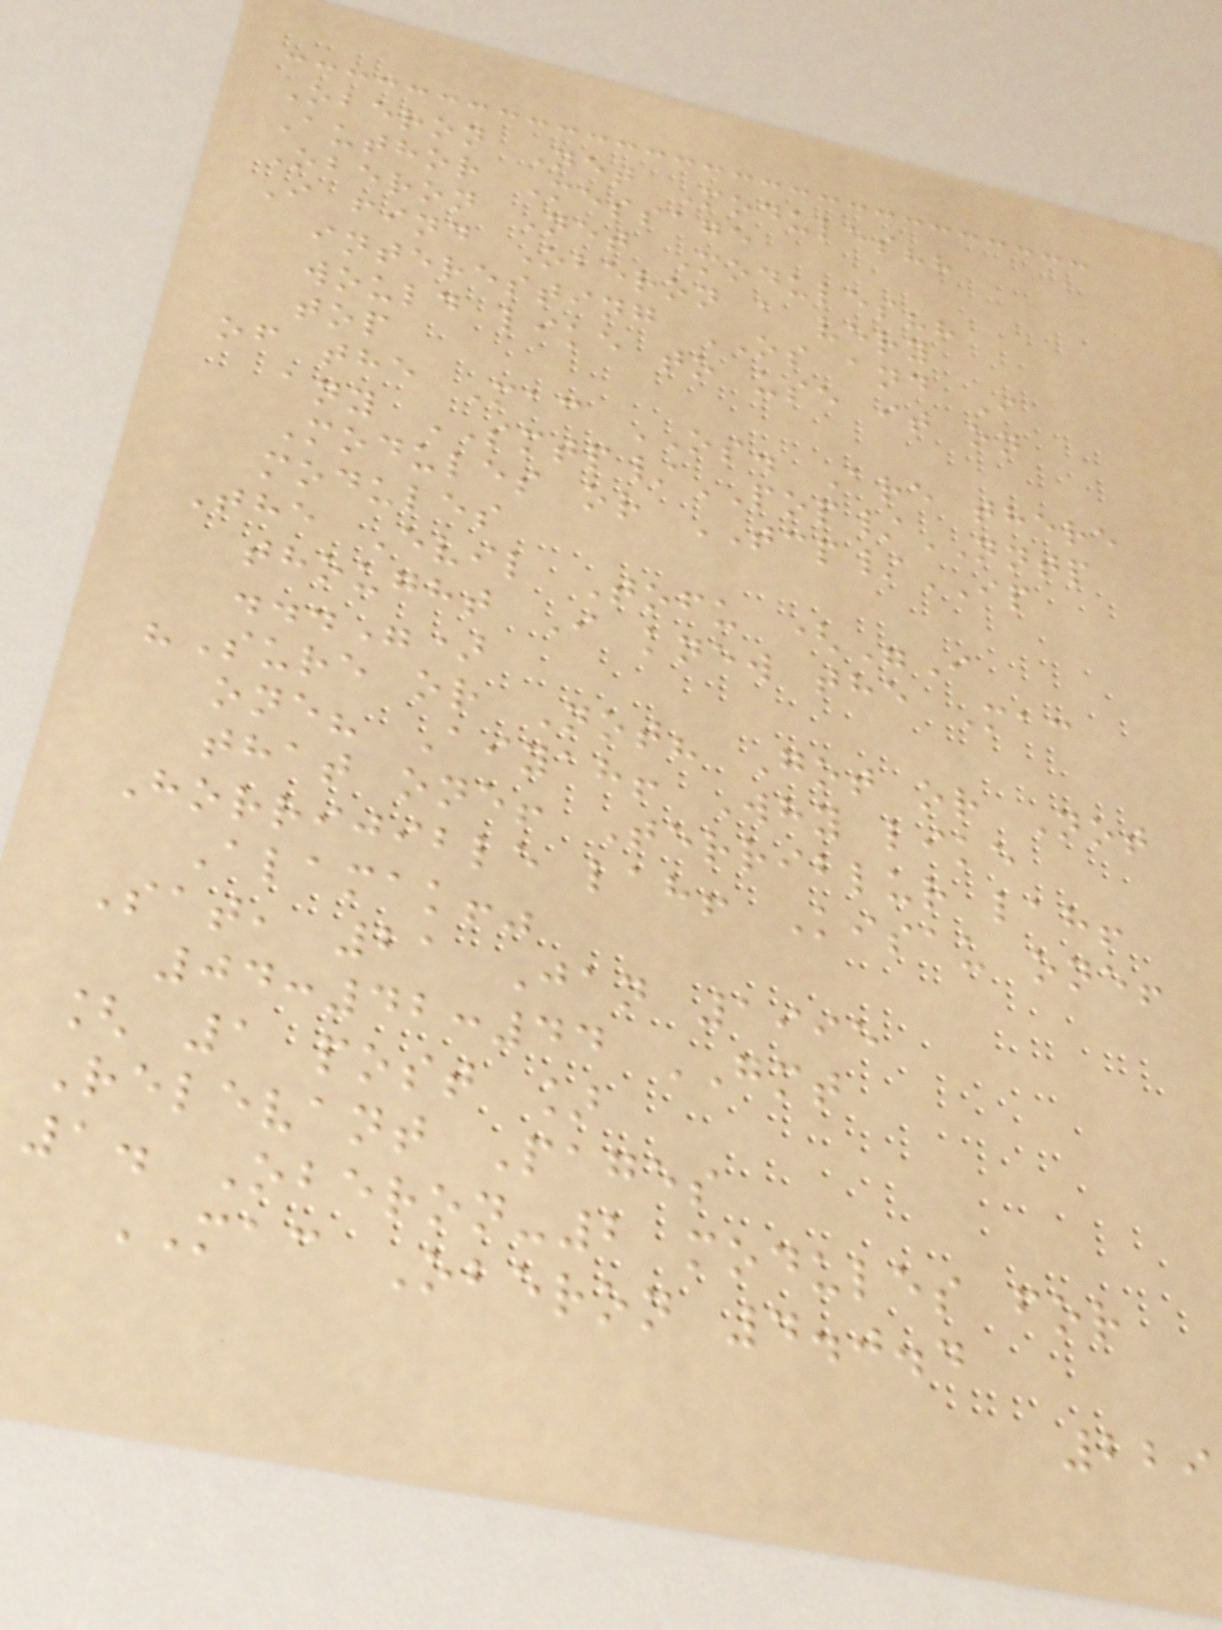Oberon Net Modules??
Author Message
Oberon Net Modules??
I find Oberon a very
interesting OS and I
would like to use it on
top
of the Mac OS. Are there
any SMTP/POP/NNTP
Modules or TCP/IP
modules
The Evil Tofu ("I
thought I knew the Mac
...")
"Sure or Not? Got or Not
one? Aiyah! Why like
that one! Terriblur lah!
Horrijible lah! Kisau one!
Alamak!"
Sat, 21 Jan 1995
04:42:44 GMT
[ 1 post ]
Relevant Pages
1. Oberon-2 modules for
MAC Oberon 4.0.4
229
